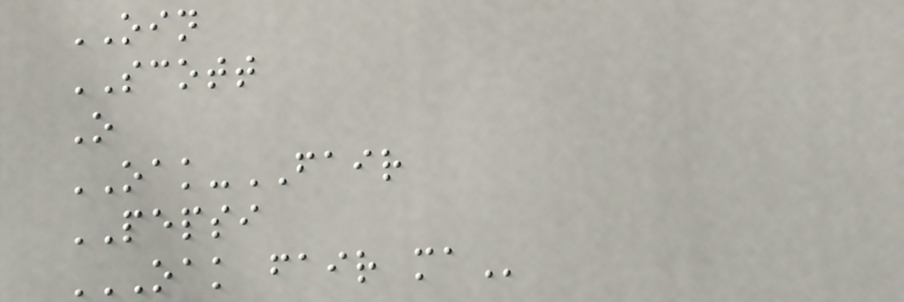OIN
SCOTT
O
OAK-FAIR
PEPSI
OAK FAIR MA
